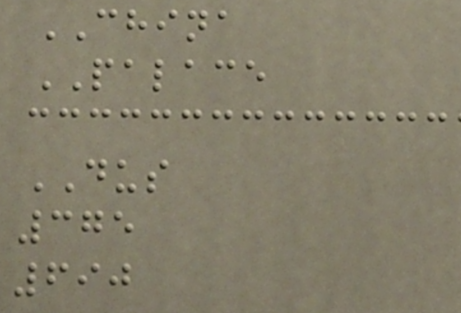CHINA
PALACE
DUS
375
690
